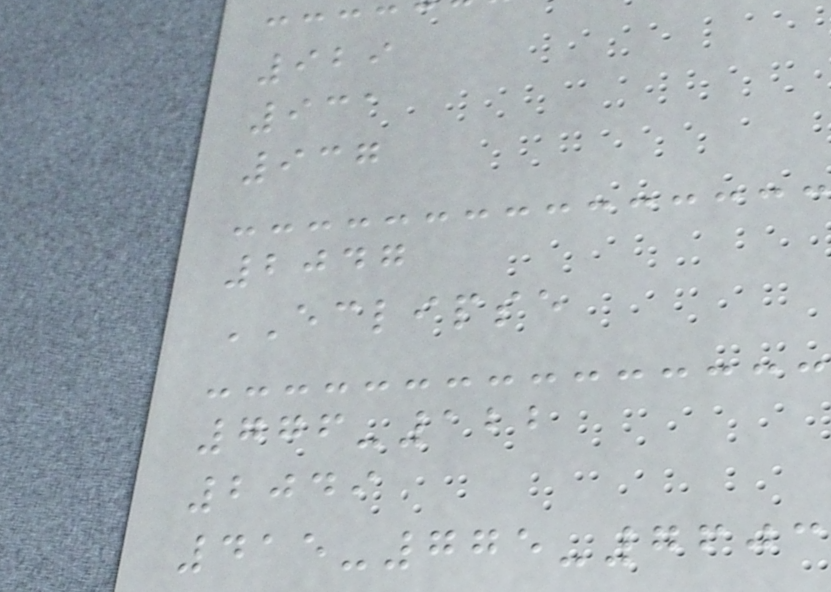929
931
937
2047
ECLIPSE
776-122
2049
415-775-7603
